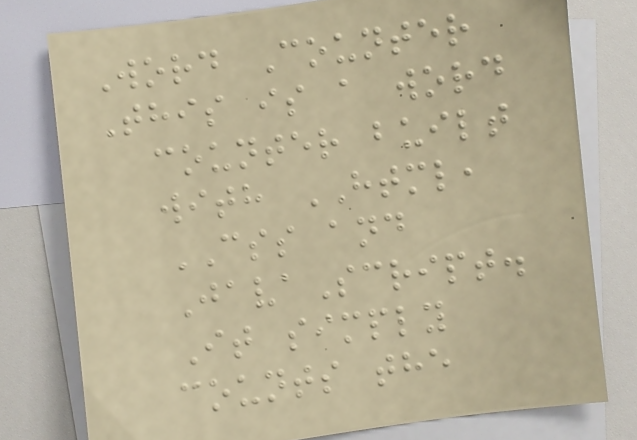Word Counter
This is a word
counter built
with HTML,
CSS and
JavaScript.
It simply
counts the
